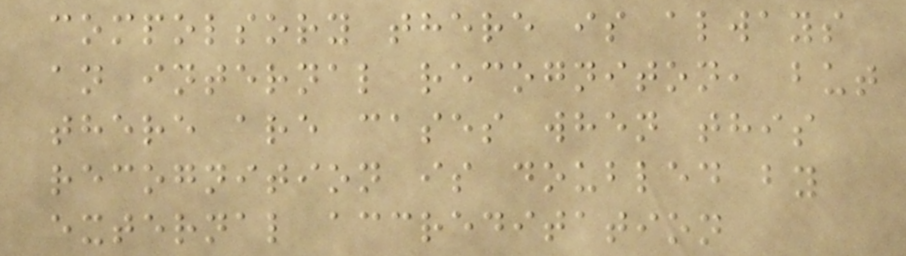compolsory there is always
an internal recogniton, but
there are cases when this
recognition is doubled by
external accreditation
